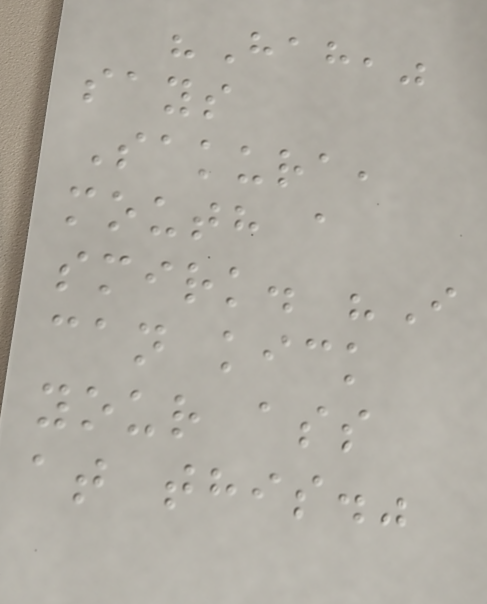"Hah,"
says
Sakura,
mouth a
smirk. "I
can kick
your ass
at this."
